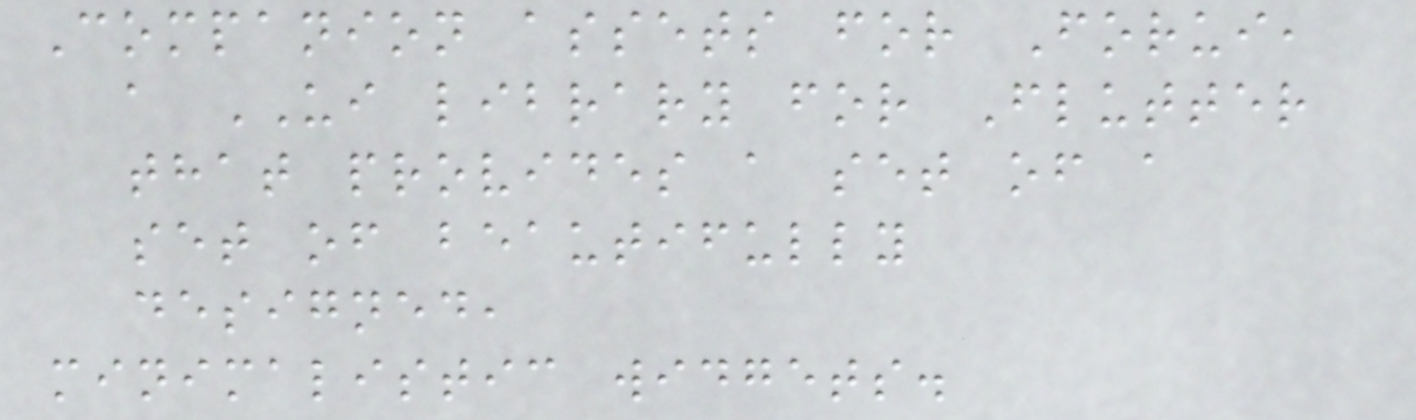Companion assets for Forui,
a UI library for Flutter
that provides a set of a
set of beautifully
designed,
minimalistic widgets.
